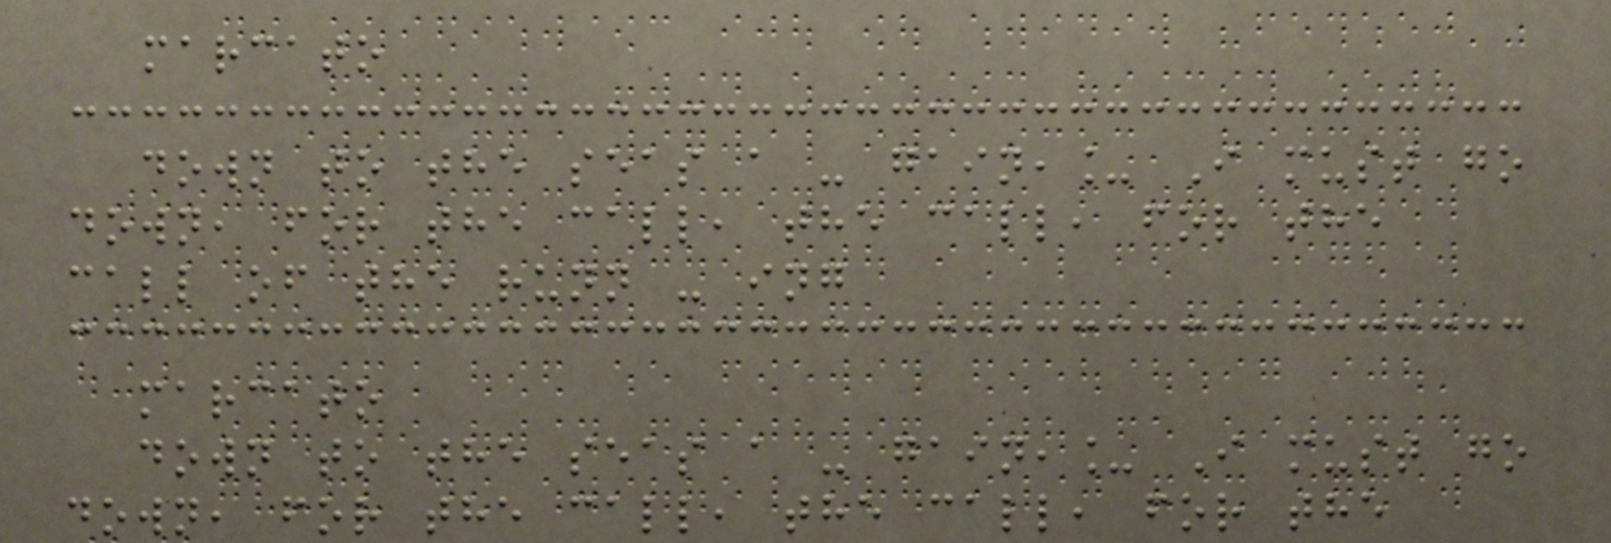marcato
down to the seas a - gain,_ I must go
down, for the call, the call, for the
call of the runn - ing
marcato
down to the seas a - gain,_ I must go
down, for the call, the call, for the
